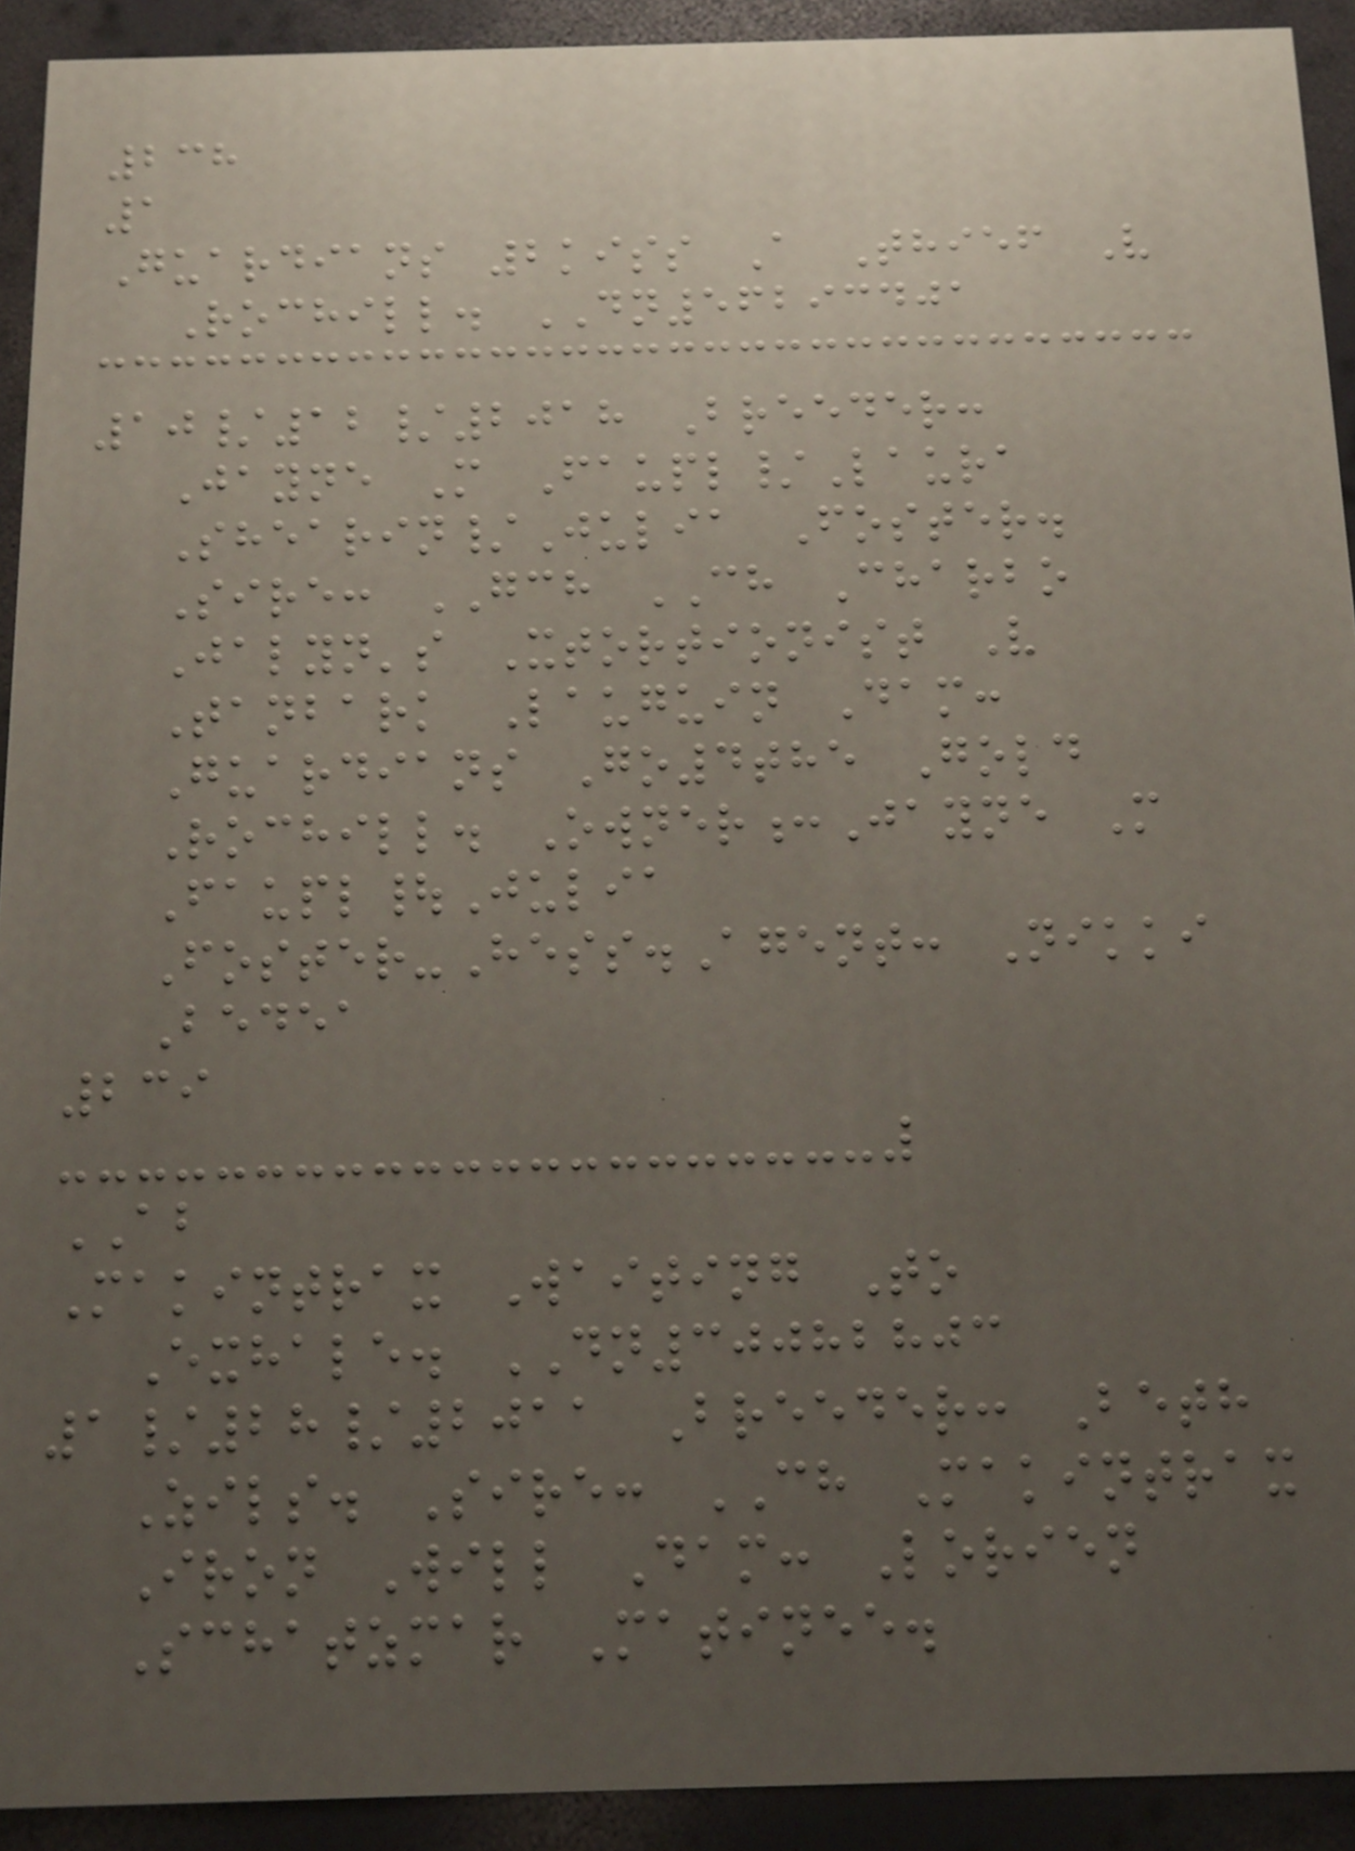238
1
Guardians 2kiss A Thief V
Rochill. DN56293401
10/12/2018 Breeder:
Jayne M Faupl/Laura
Shearin/Julia Foster.
Sire: GCH CH Charbo
Jalyn's Xtortionist V
Tanbark Lauguin Dam:
Guardians Go4the Gold
Rochill. Owner:Jayne M
Faupl|Julia
Foster-Hess.Agent: Nikki
Bedea
239
AB
Makintrax Waiting To
Exhale. DN30082803
1/28/2011 Breeder: Beth
Zils. Sire: CH Makintrax
Iron Will Dam: Lorien
Schatzmar Matinee.
